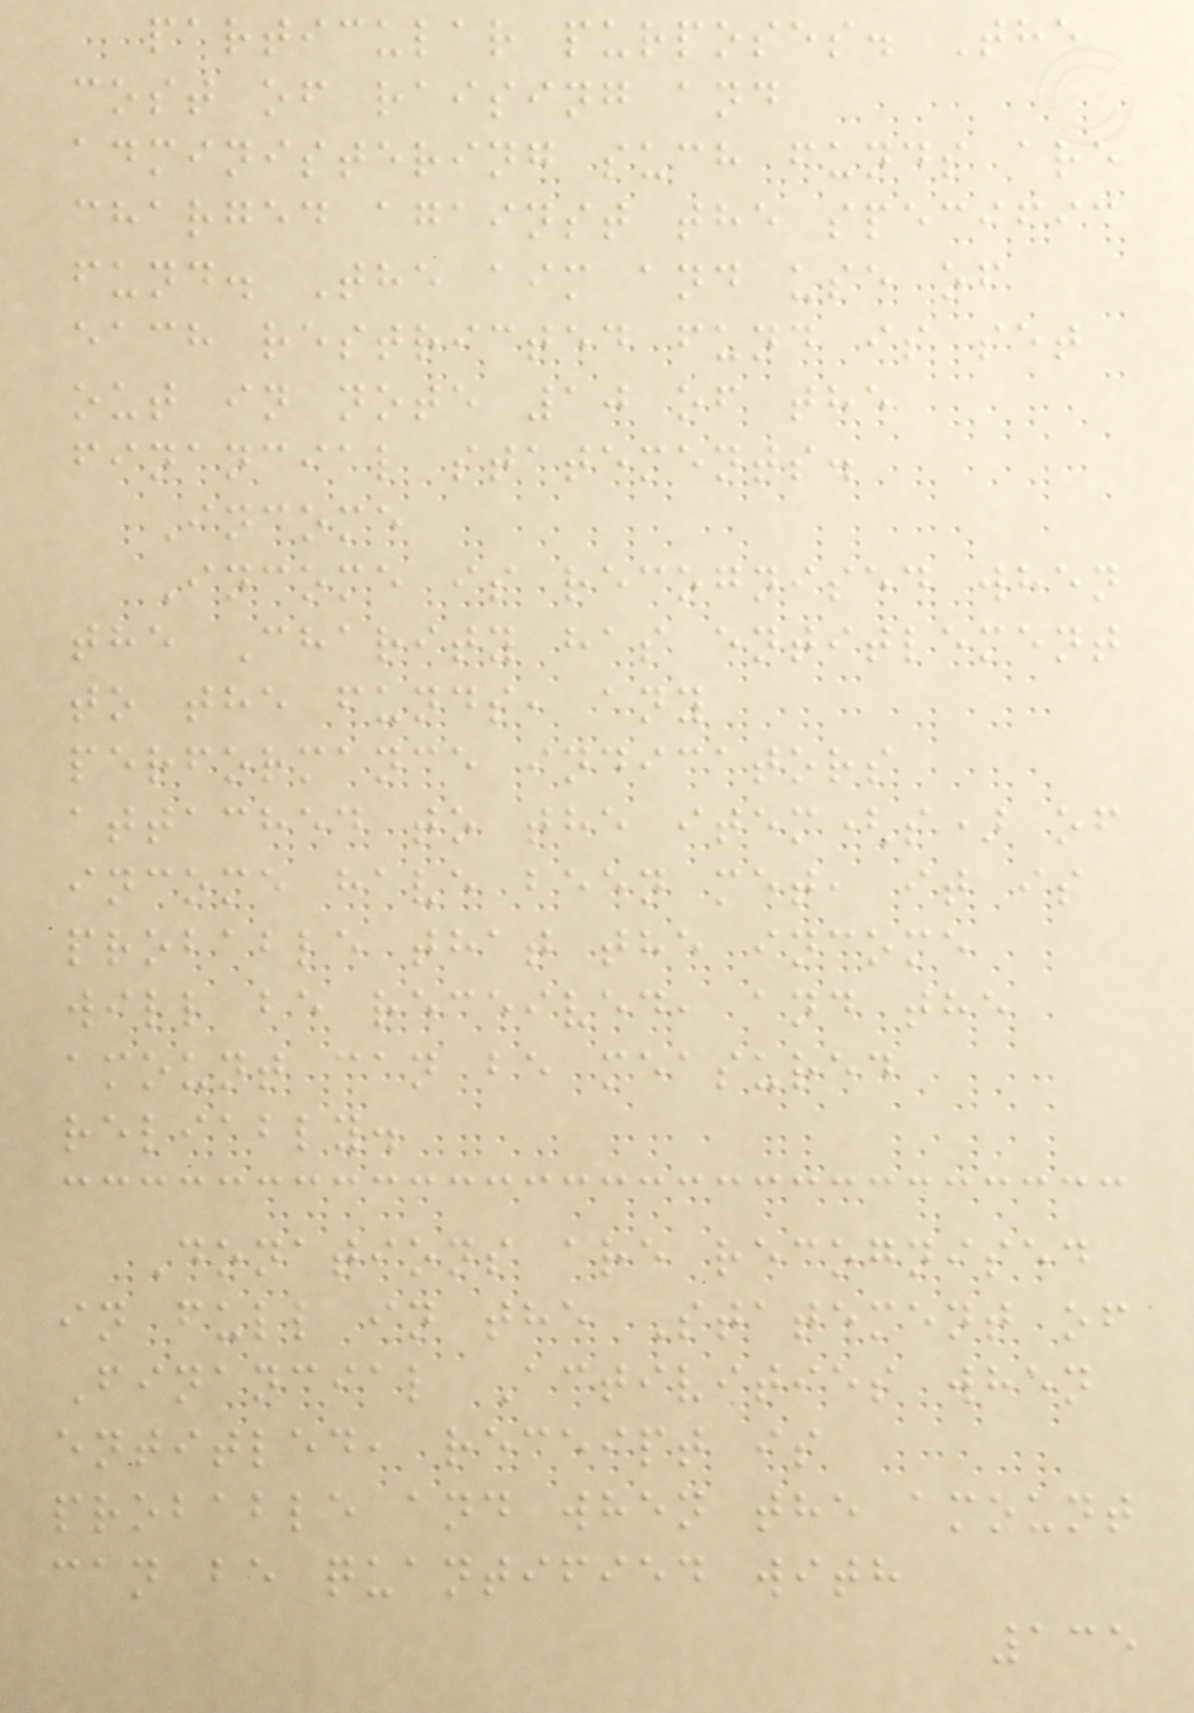particular purposes. The
cost of raising and
administering such funds are
charged against the specific
fund. The aim and use of
each restricted fund is set
out in note 10 of the
financial statements.
Income
Income is recognised when
the Charity has entitlement
to the funds, any
performance indicators
attached to the item(s) of
income have been met, it is
probable that the income
will be received, and the
amount can be measured
reliably.
Donations are recognised
in full in the Statement of
Financial Activities when
entitled, receipt is
probable and when the amount
can be quantified with
135
